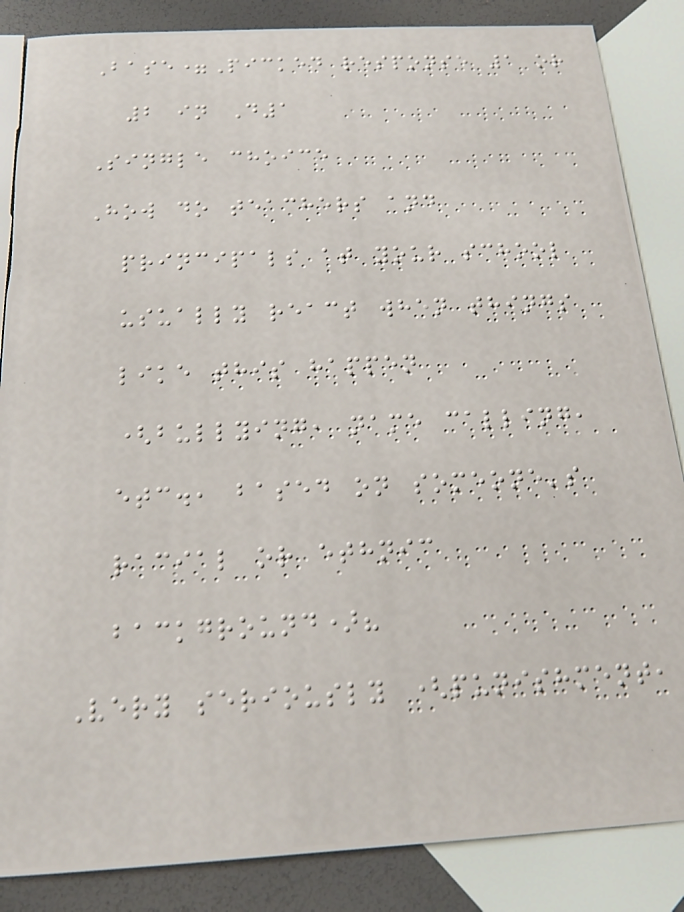Base=Picked response 1 or
2 in D1
Single choice
How do teachers and
principals at your school
usually react when things
like this happen
(bullying, name calling,
etc., based on someone's
racial or ethnic
background)?
Very seriously (punishment,
